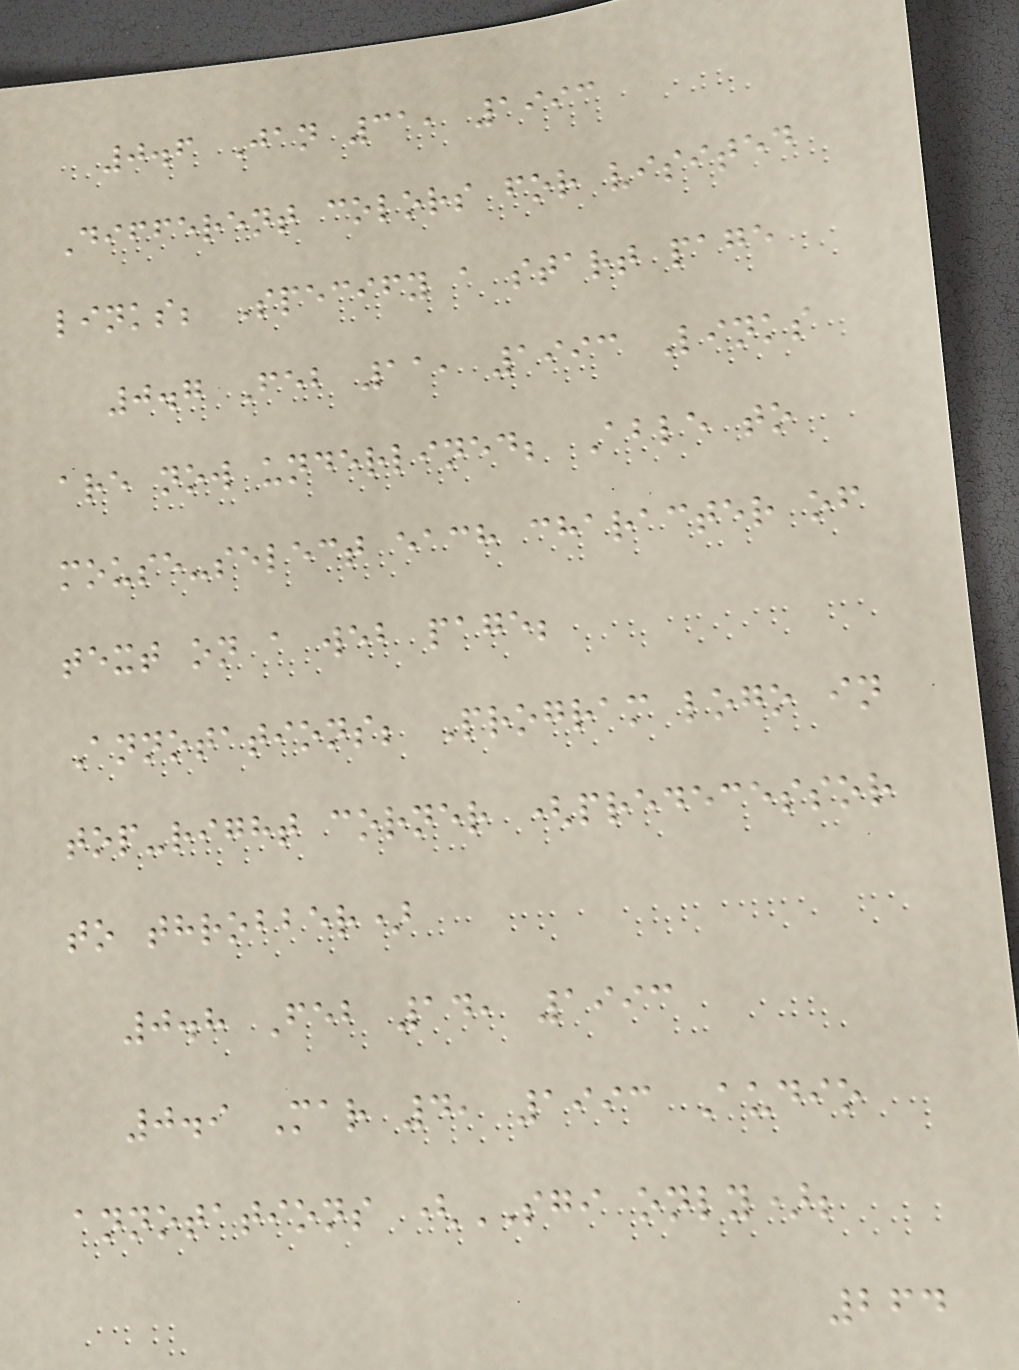0.6 Jan 31, 1993
Different colors for visited
links; Specify a start page
0.7 Feb 11, 1993 Links
are now underlined; Able to
mouse-select each character of
text on a web page;
Annotations; Program logo in
top-right corner (predecessor
to throbber)
0.8 Feb 14, 1993
0.9 Mar 4, 1993 Audio
annotations (SGI only);
264
